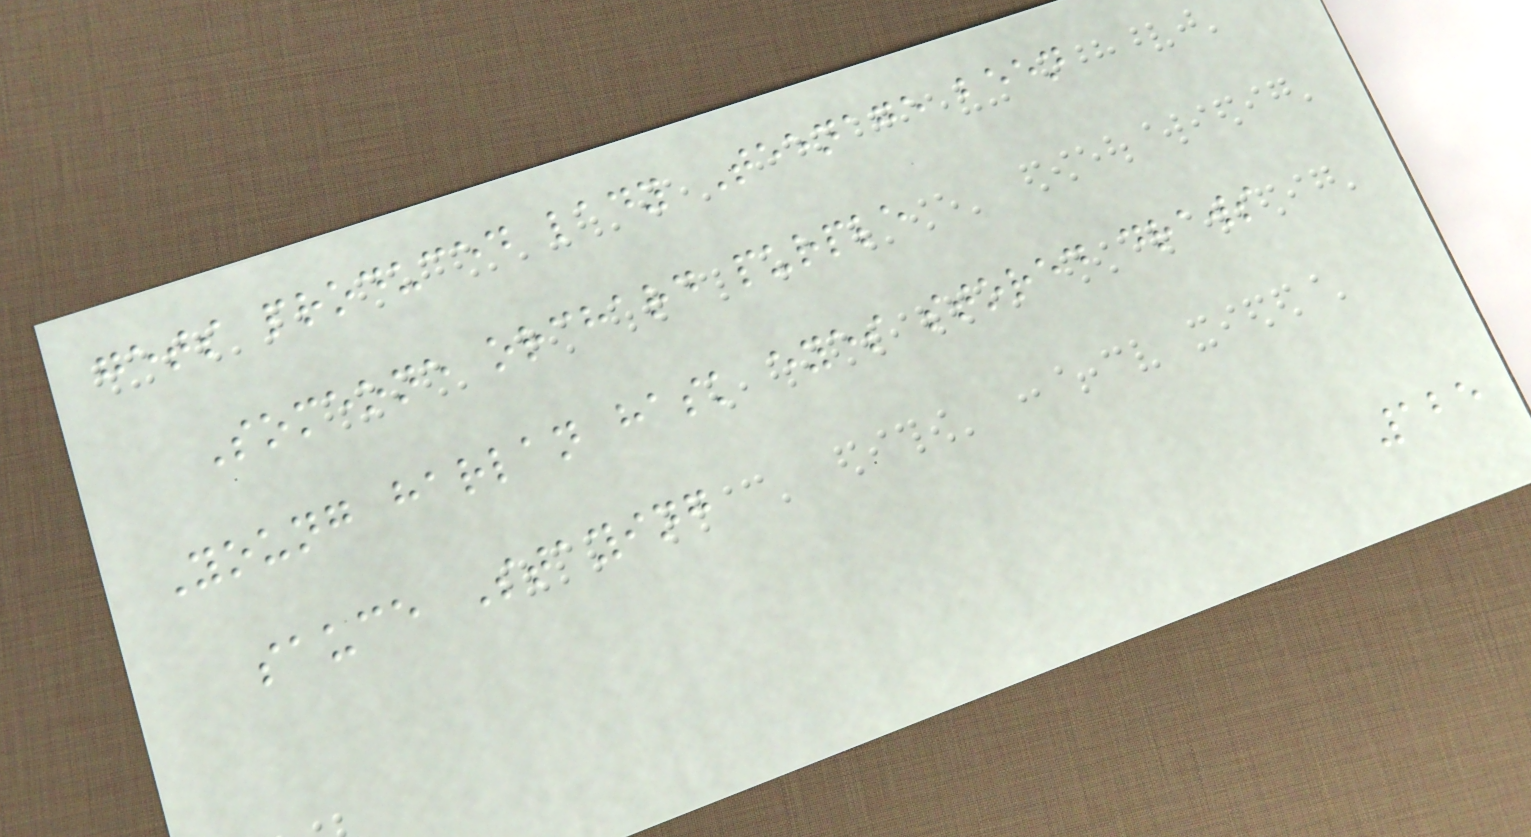gets produced lady Teenage been
Someone orchard purple
Young harlan hask eyes stored draws
sauce Staying
125
